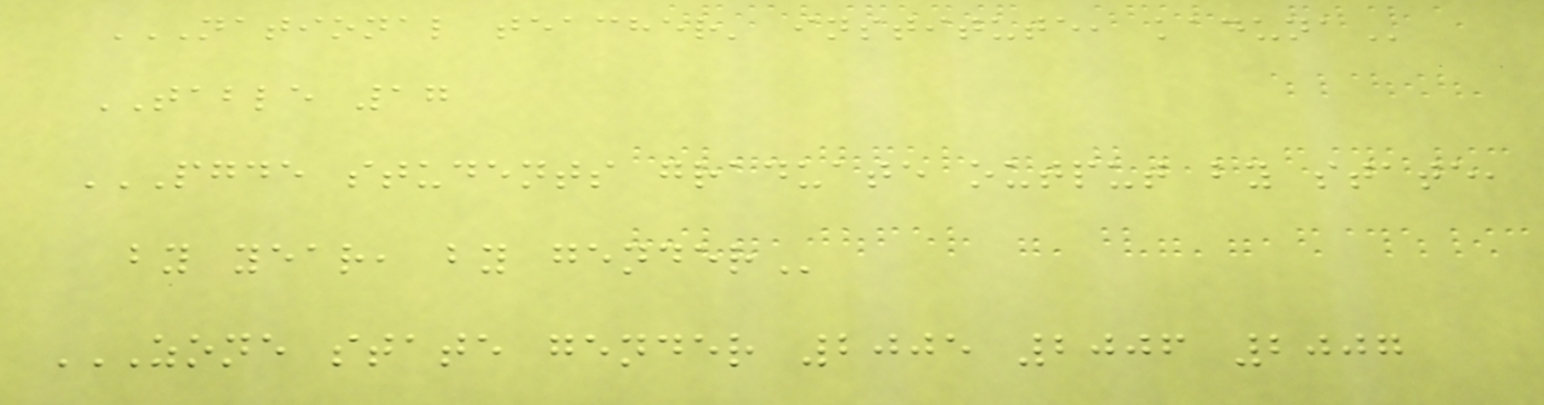NATIONAL TEACHER' INSTITUTE, KADUNA
TABLE 17
PGDE STUDENTS GRADUATE OUTPUT BY STATE,
BY YEAR, BY GENDER
ZONE STATE GENDER 2005 2006 2007
